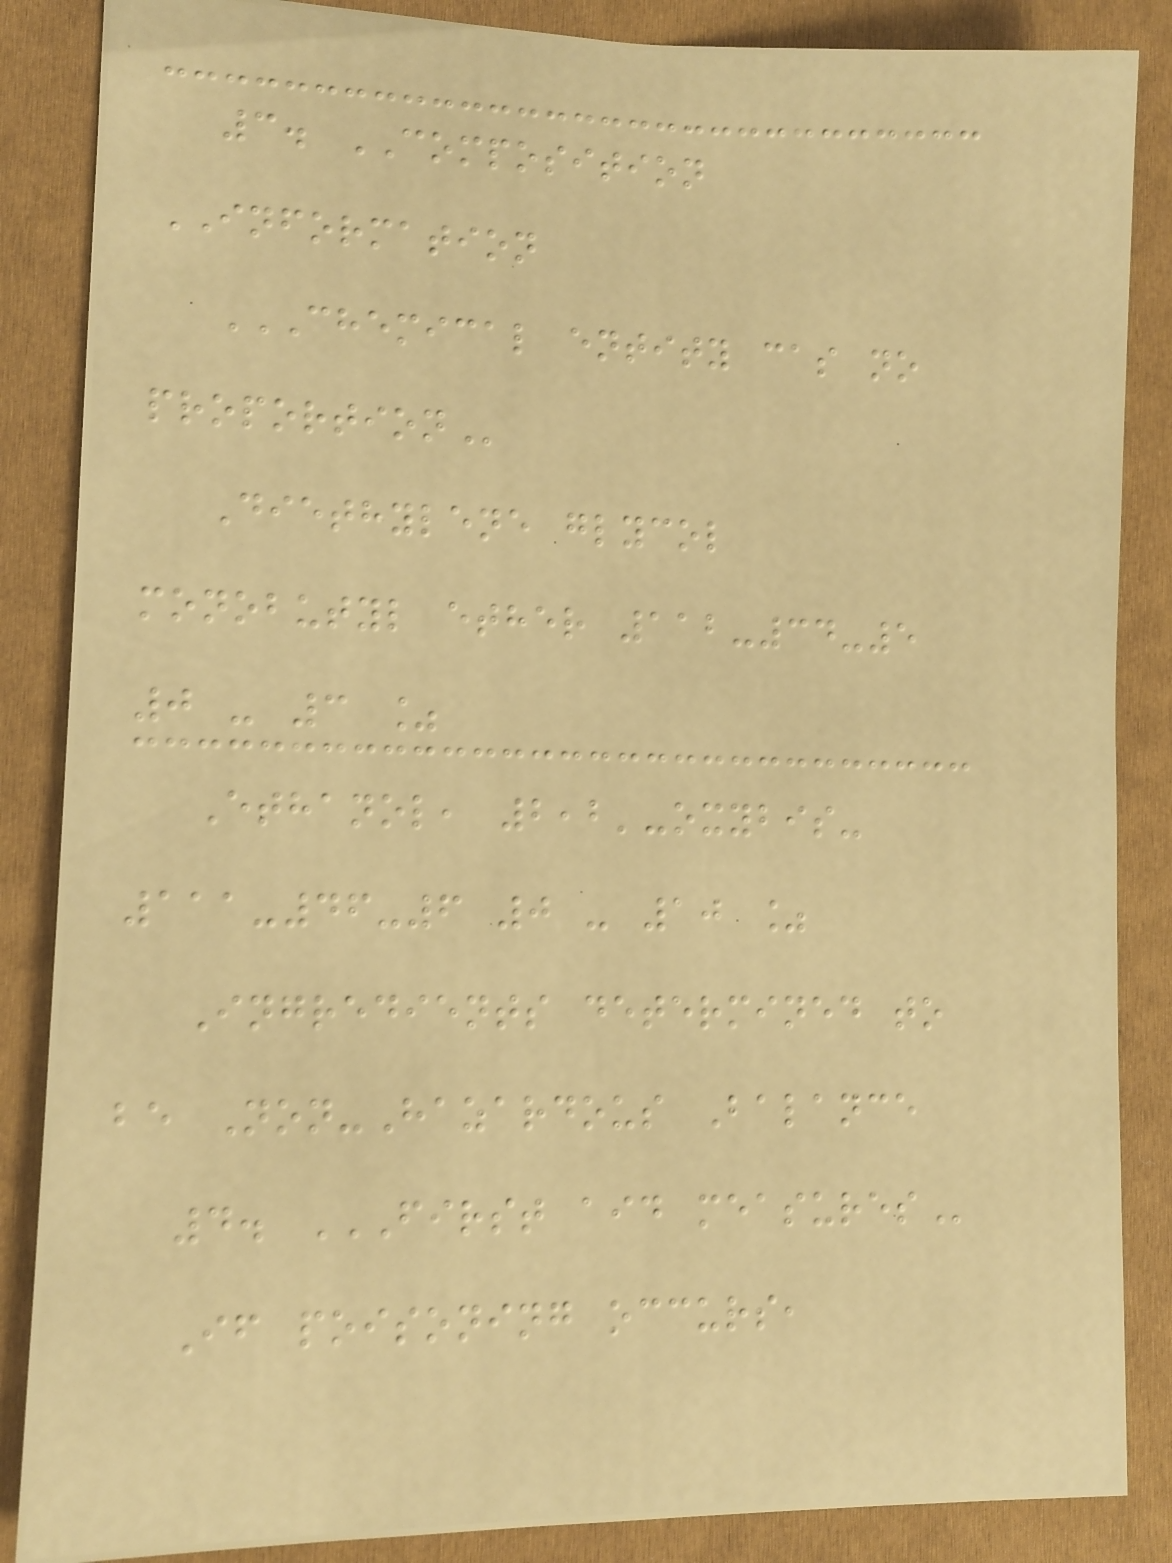3. COMPOSITION
INFORMATION
CHEMICAL ENTITY CAS NO
PROPORTION
Diethylene glycol
monobutyl ether 112-34-5
0 - 3 %
Ethanol, 2,2'-oxybis-
111-46-6 0 - 10 %
Ingredients determined to
be Non-Hazardous Balance
4. FIRST AID MEASURES
If poisoning occurs,
